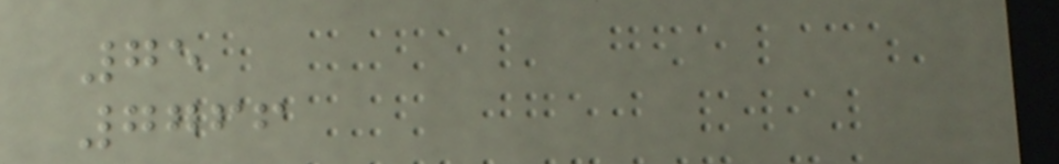75
7766
